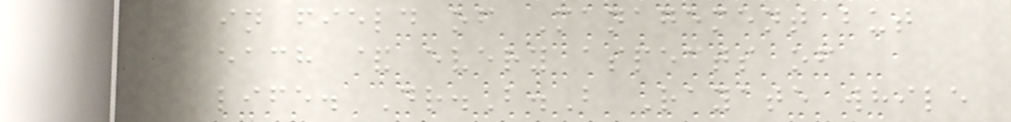in field of Management but
each & every aspects of
life. Dr.B.B Rayate while
